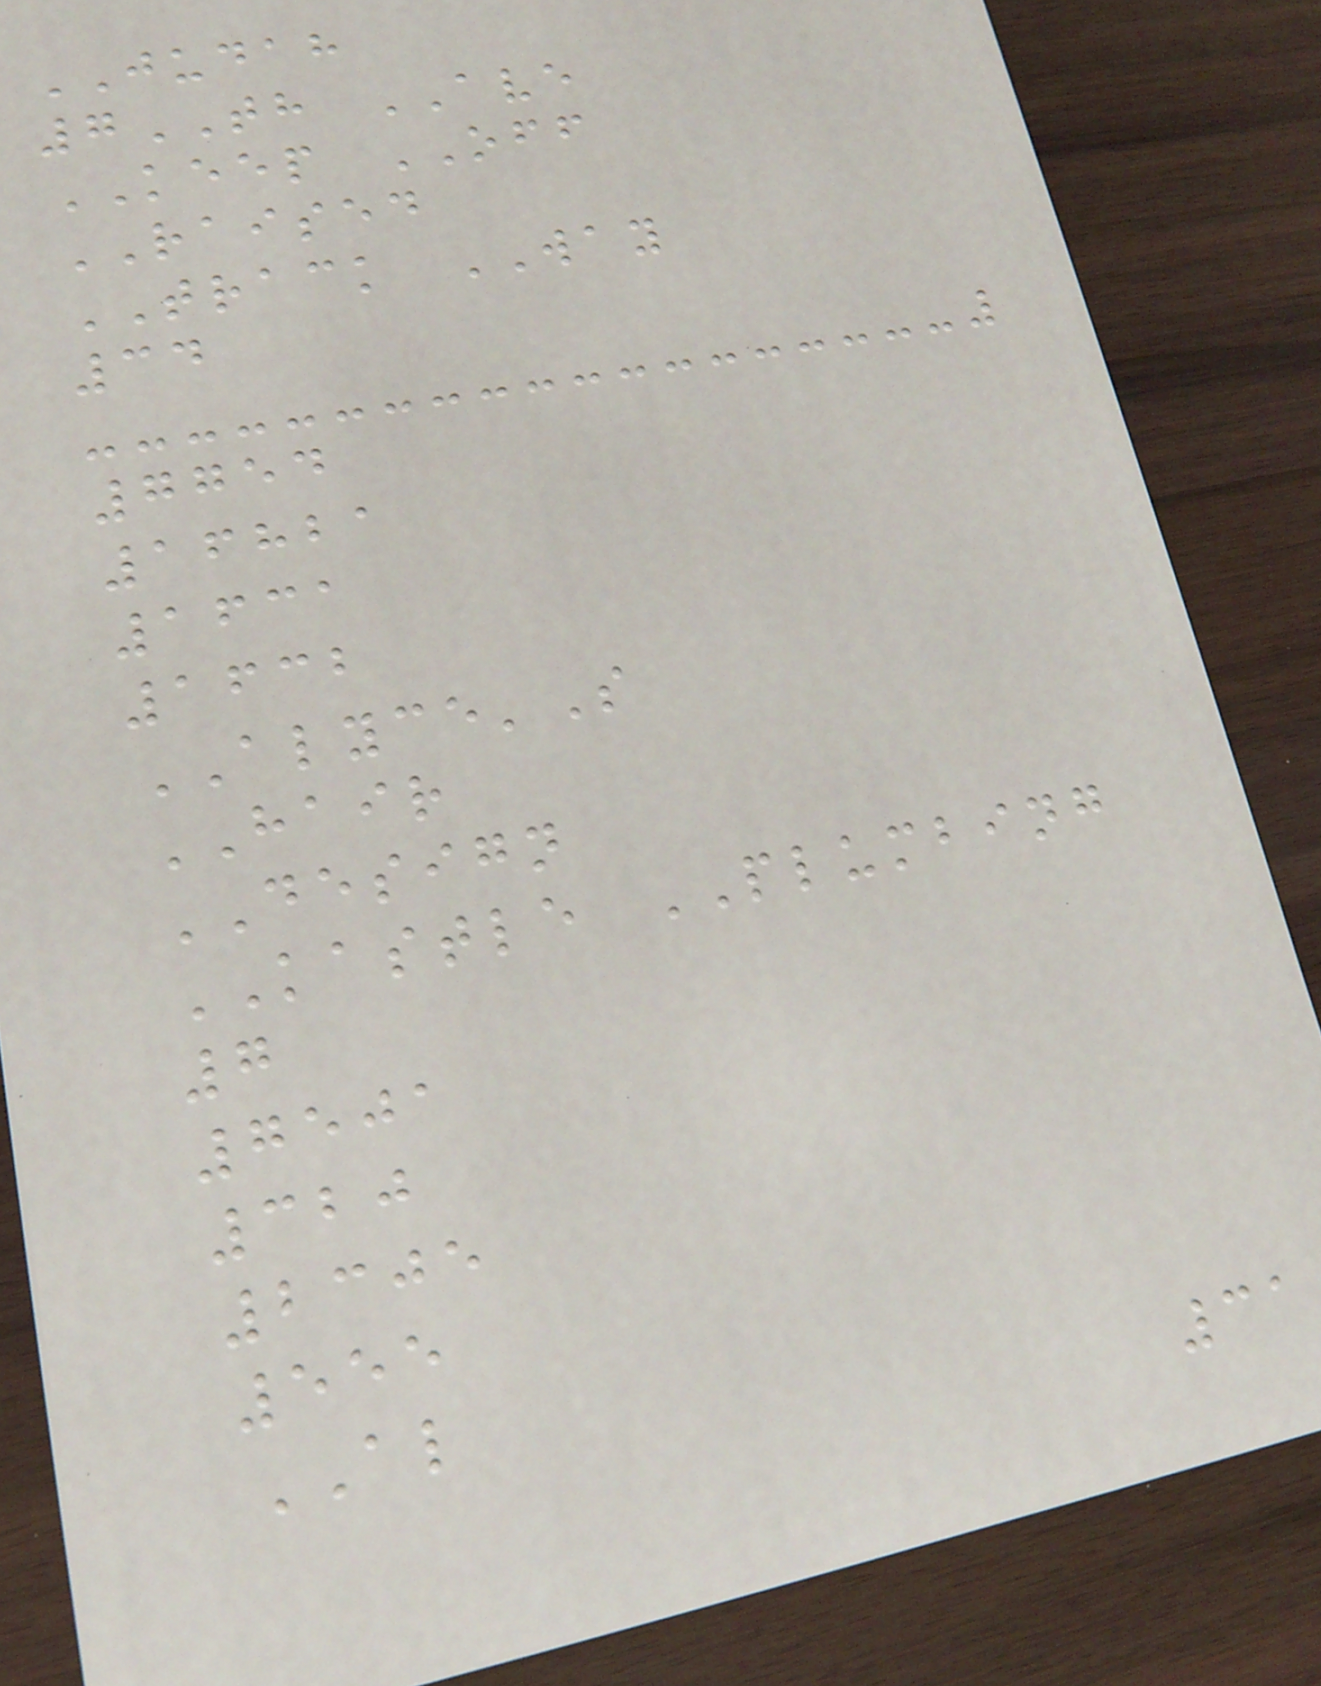JUDAH
7TH AVE
KEEP OFF
RAISED
TRACK WAY
34
7754
16821
1631
1632
ALYCE'S
HAIR
DESIGN
KASTLE PLUMBING
7
7501
320
2305
555
AL
31
